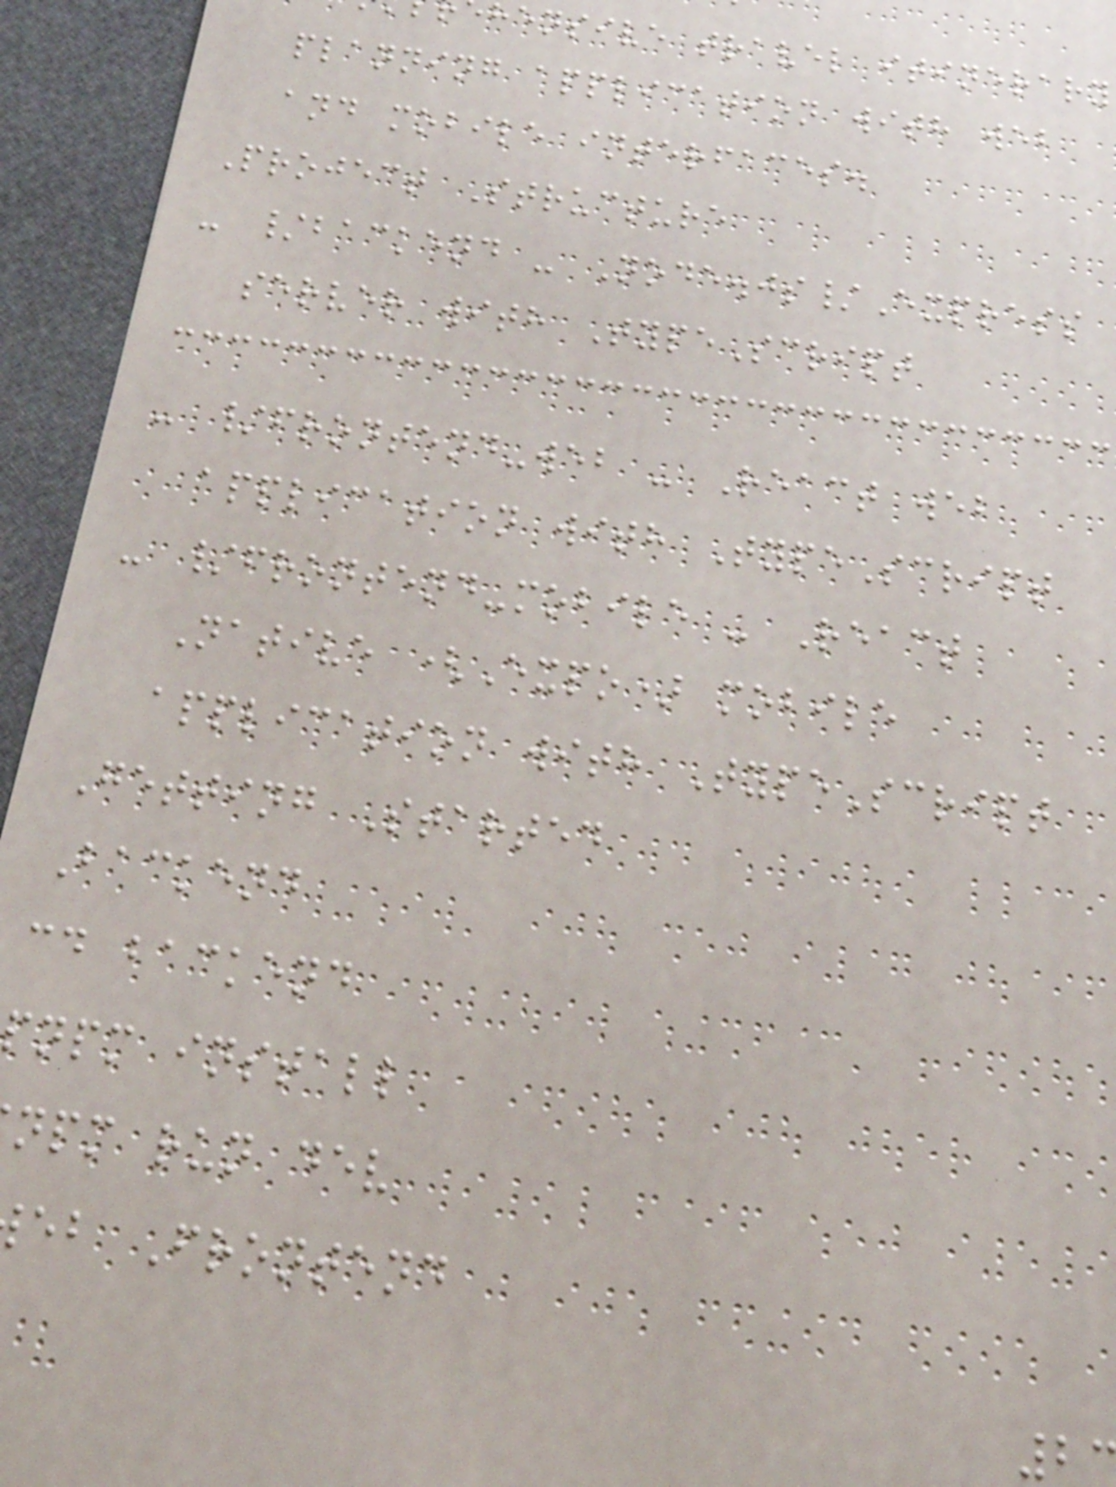hensive travel itinerary
planning application with web
and mobile interfaces.
Project Structure
- /backend - Node.js/Express
server with TypeScript
- /frontend-web - React web
application with TypeScript
- /frontend-mobile - React
Native (Expo) mobile
application with TypeScript
Getting Started
Backend
cd backend
pnpm install
npm run dev
eb Frontend
